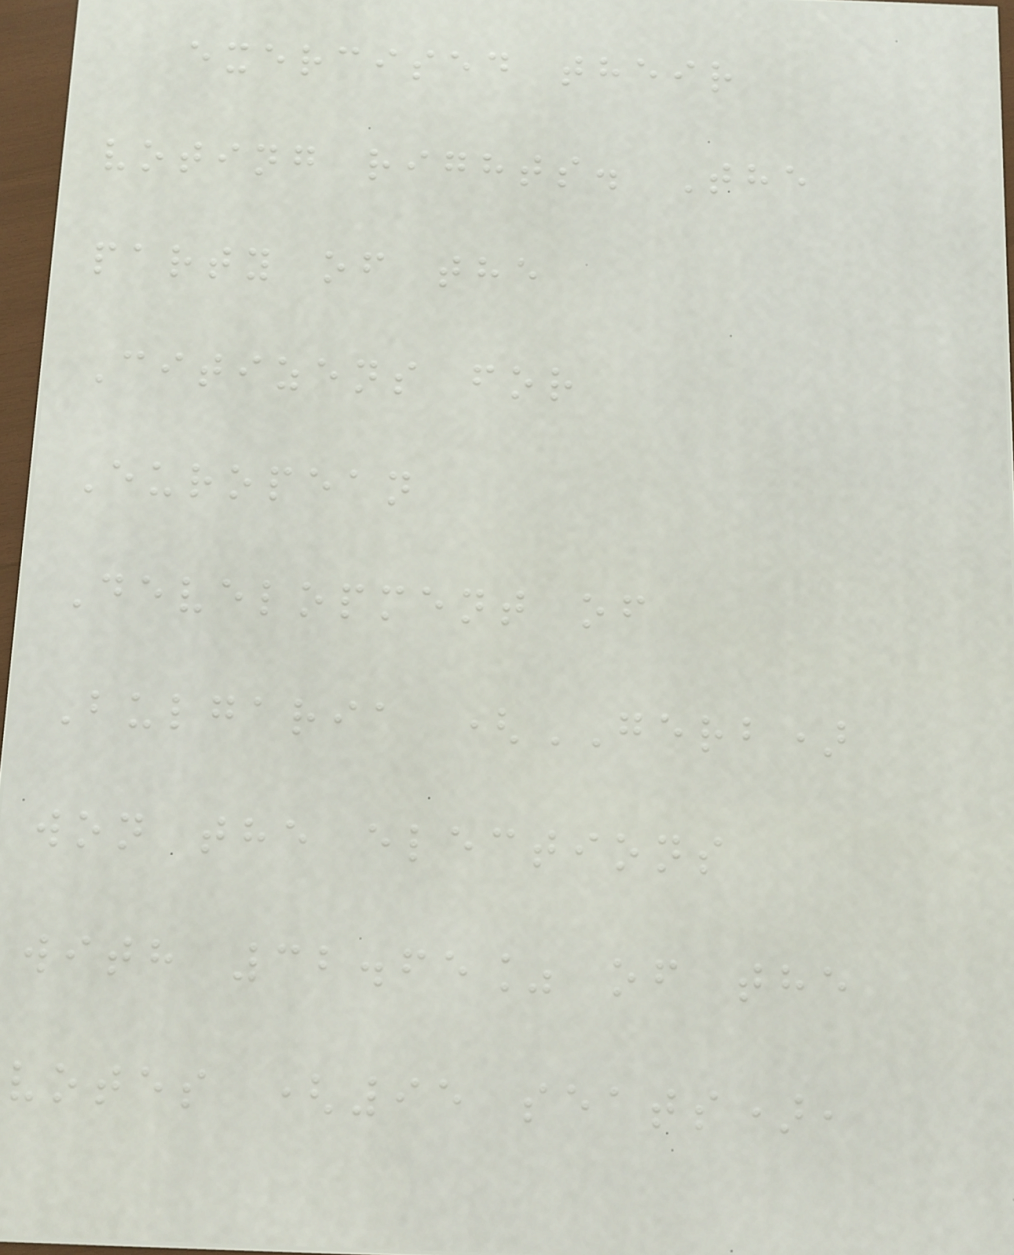exercised their
voting rights. The
party of the
Citizens for
European
Development of
Bulgaria (GERB)
won the elections
with 32.65% of the
votes (95 seats),
